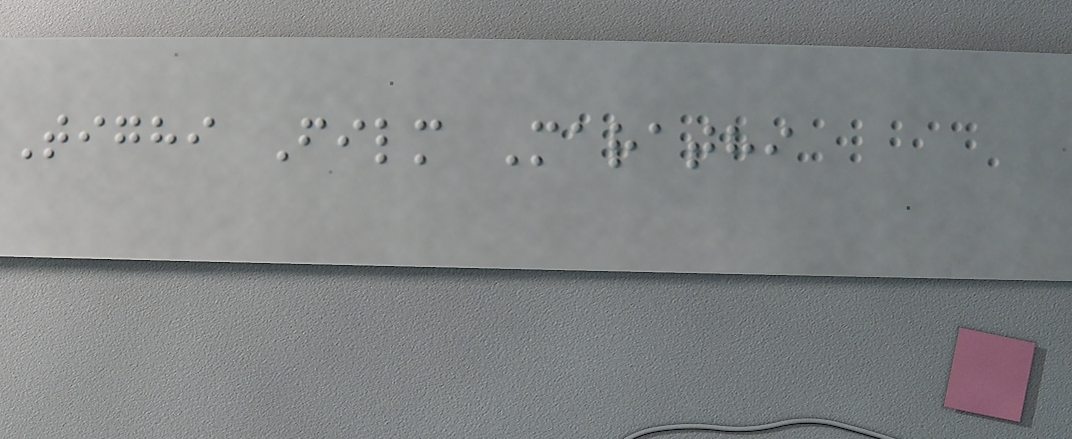Tighi Film Marathi
